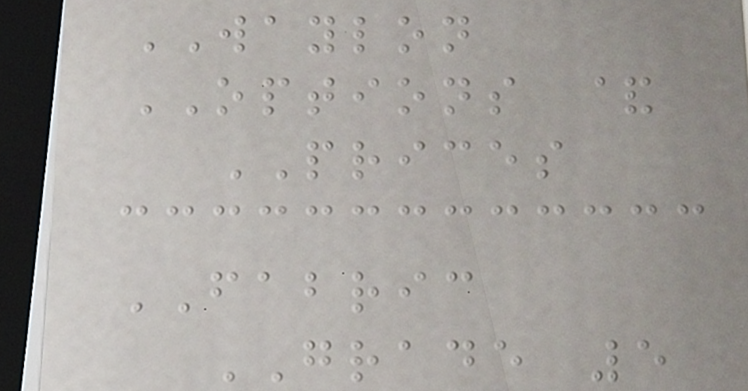WAYLON
OPTIONS &
PRICES
FABRIC
GRADE 5
